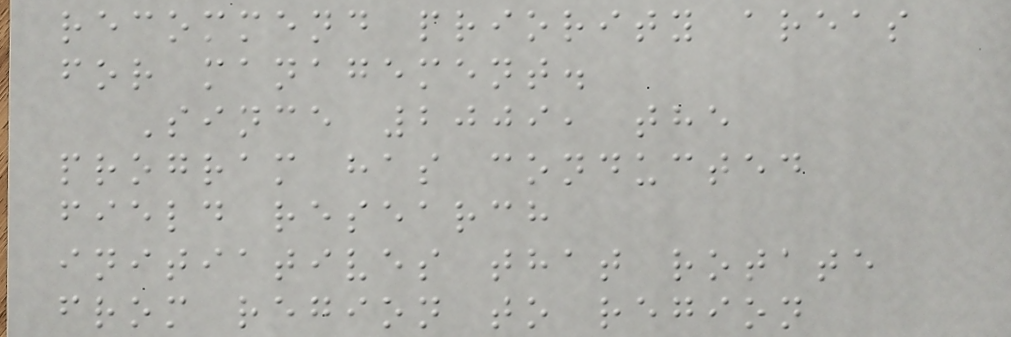recommend priority areas
for management.
Since 2009, the
program has conducted
field research
initiatives that rotate
from region to region
